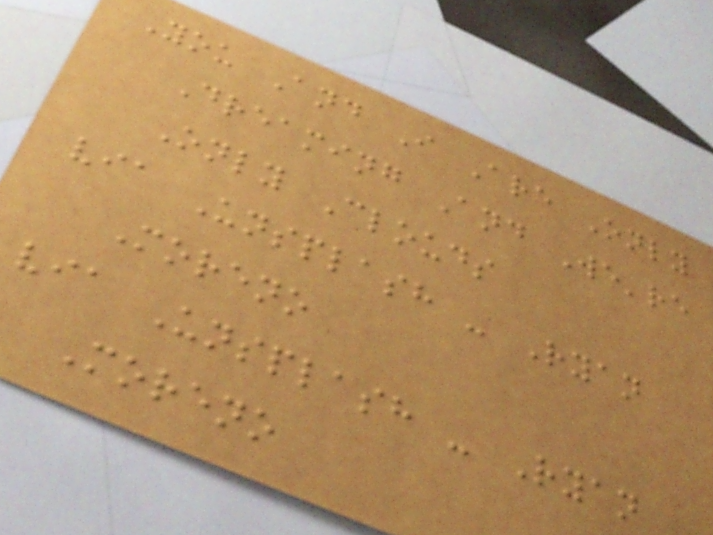You And I Are Only
Dreaming And We're
Only Clouds
via Unsplash - Ryan
Moreno
via Unsplash - Ryan
Moreno
